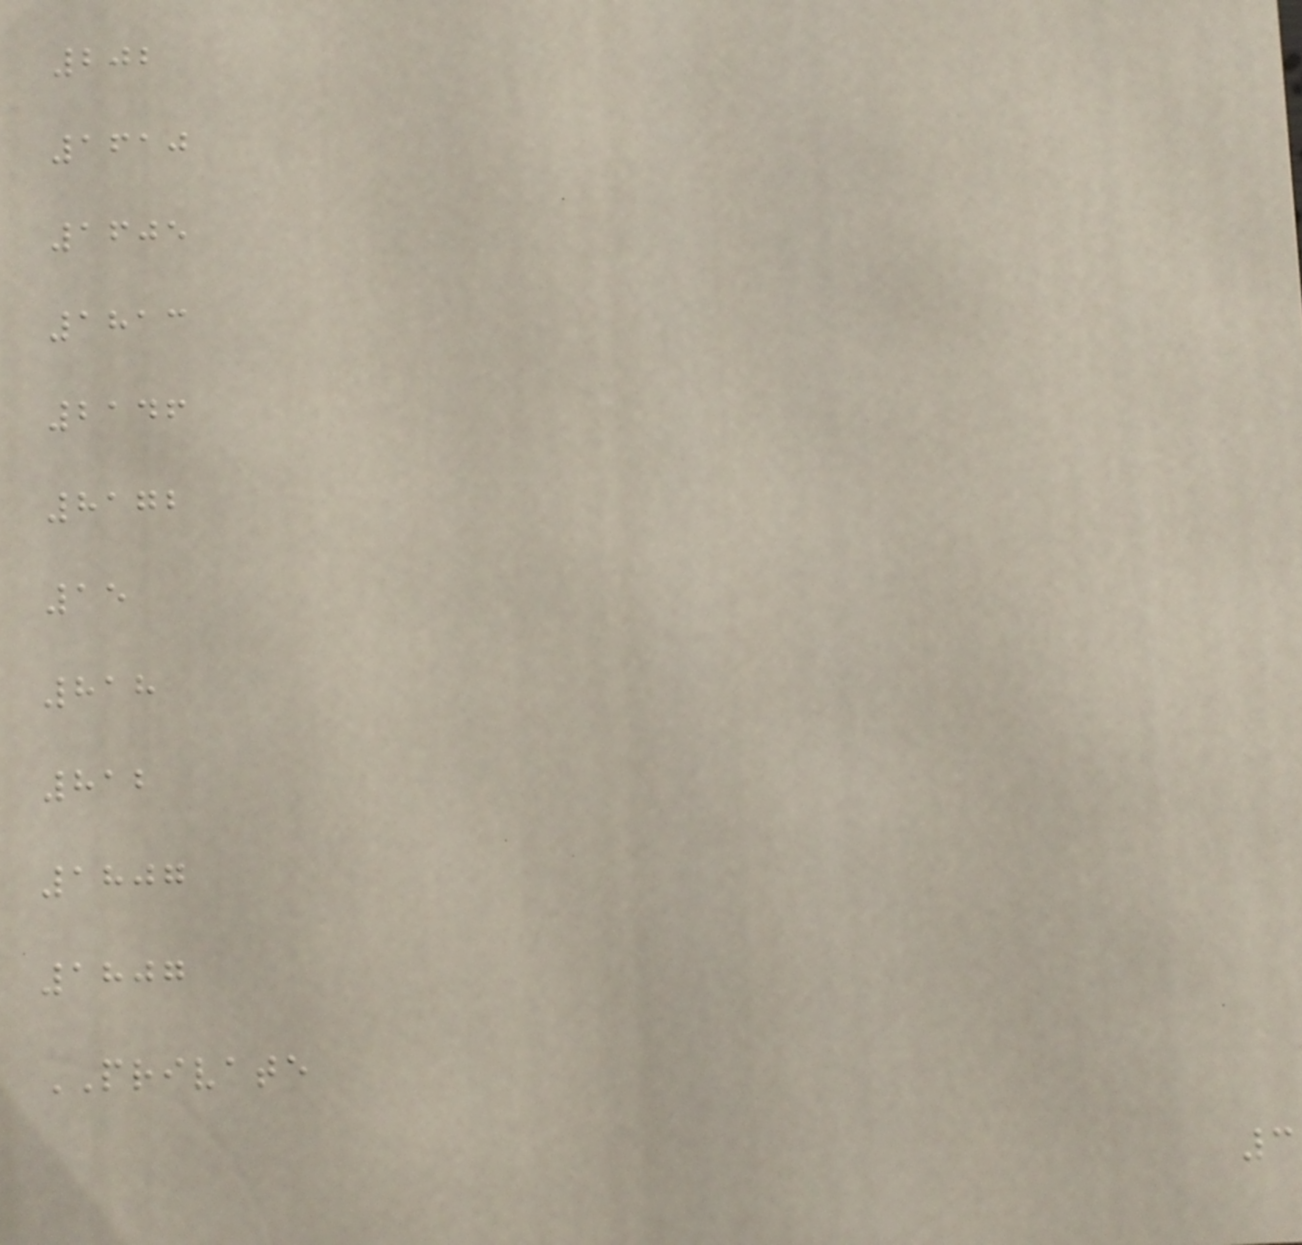202
1610
1605
1813
2146
8172
15
818
812
1807
1807
PRIVATE
3
